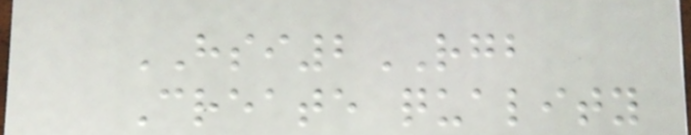HSI2RGB
Create quality
